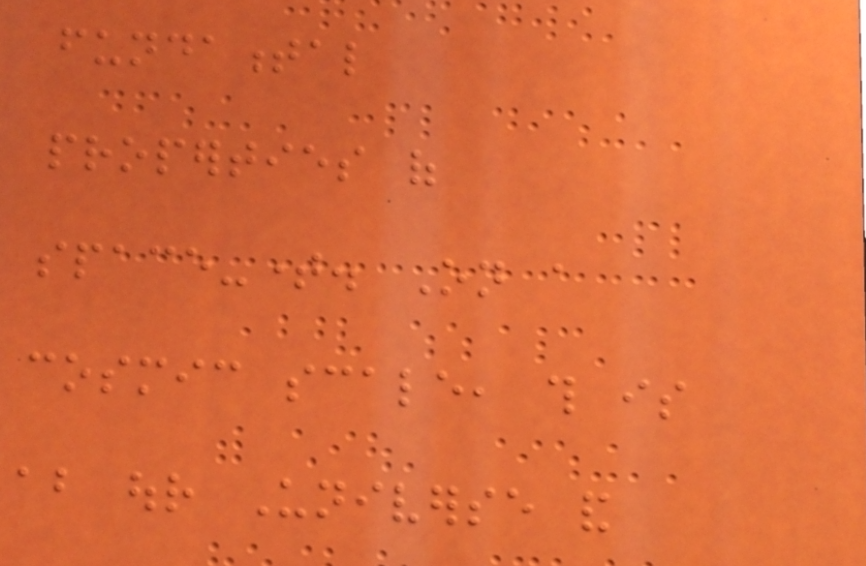fundamental
properties of
space-time. On a
cosmic scale, this is
about our Universe and
